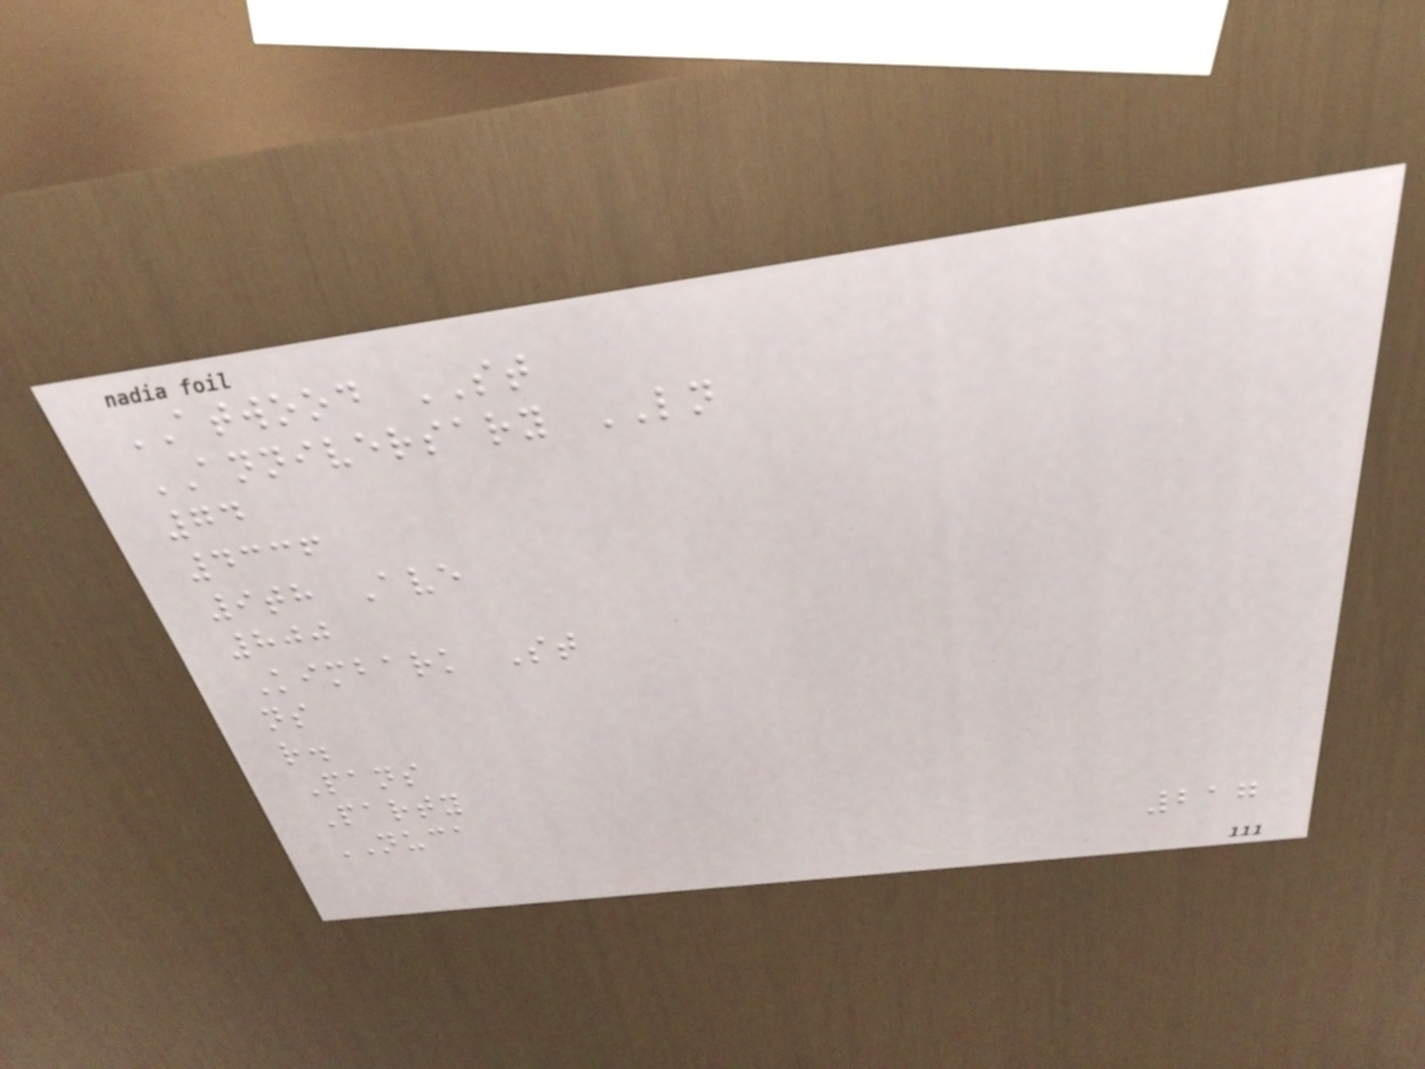ATWOOD ST
ANNIVERSARY LN
74
4336
9th Ave
800
Kimbark St
ns
r.
Pans
Party
NUCA
217
